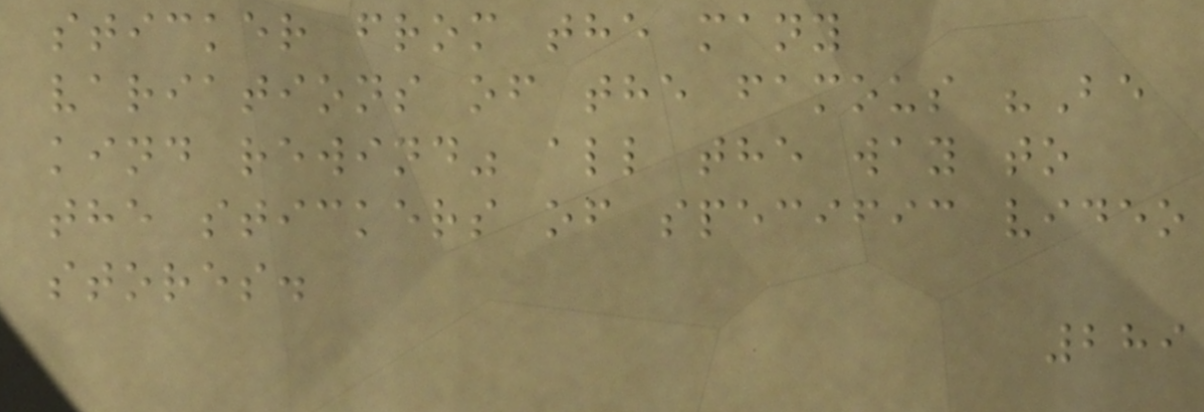sticker from the many
variations of the famous "Be
kind rewind" all the way to
the stickers of specific video
stores.
289
